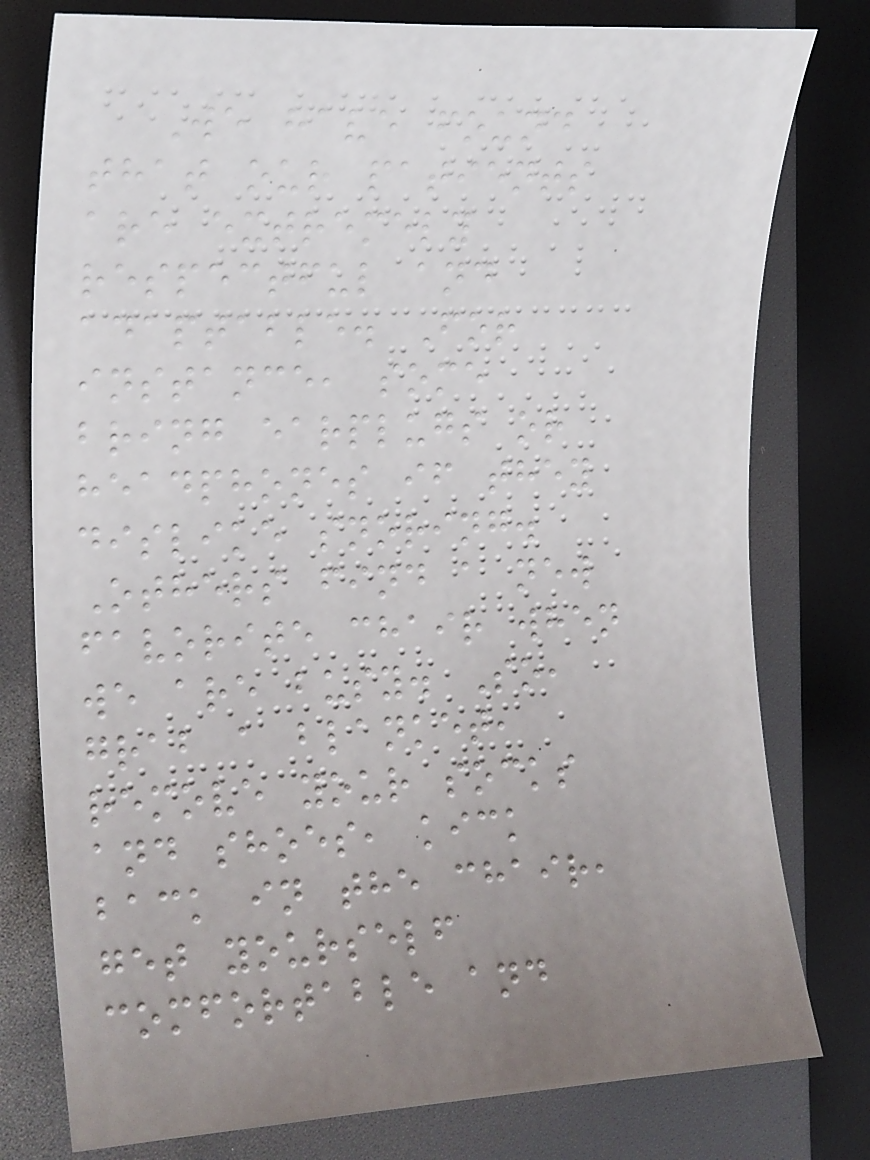We have found
that our patients
are extremely
respectful and
adaptable. For
instance, some
bring earplugs or
headphones if they
dislike snoring.
Others find a new
favorite chair when
we are busy. So,
grab a blanket,
remove your socks
and shoes, kick
back in the chair,
get yourself
comfortable and
